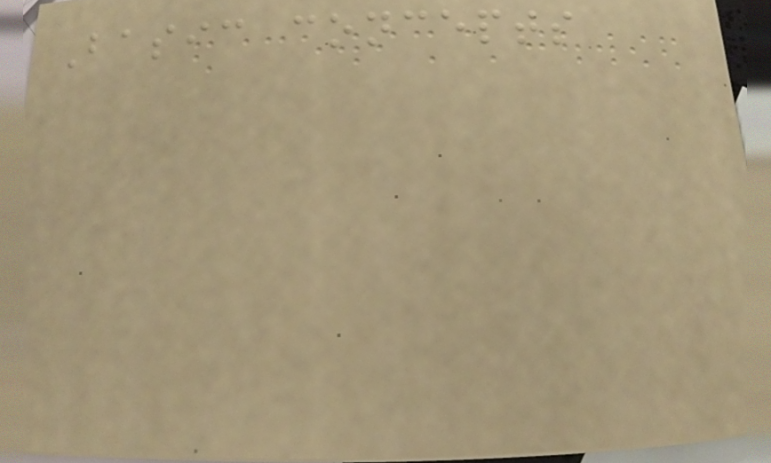Basic concepts
